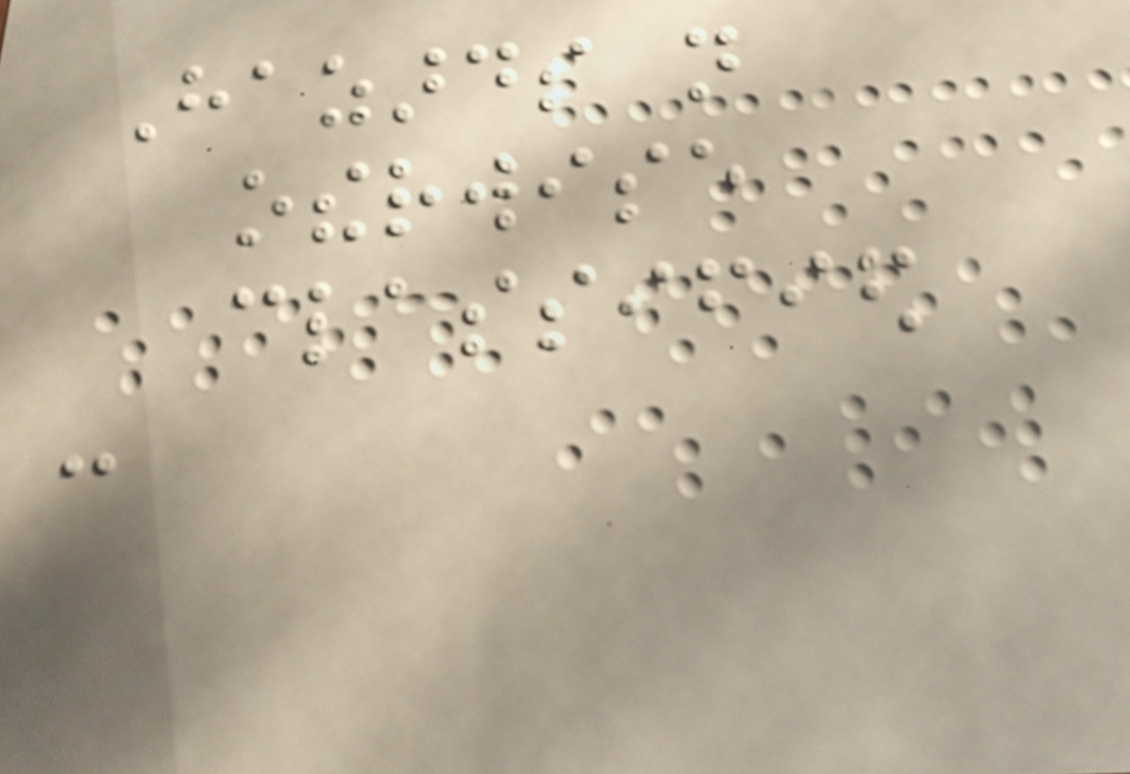Hazards not
otherwise
classified
:
